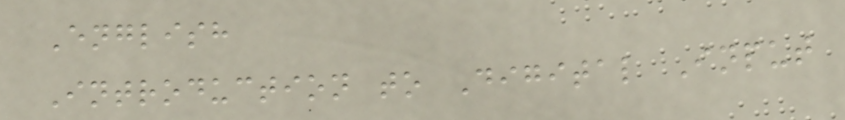English
Introduction to Digital Input
